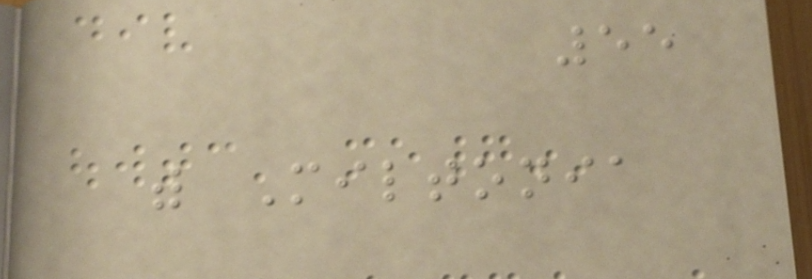55
with Miltonia
